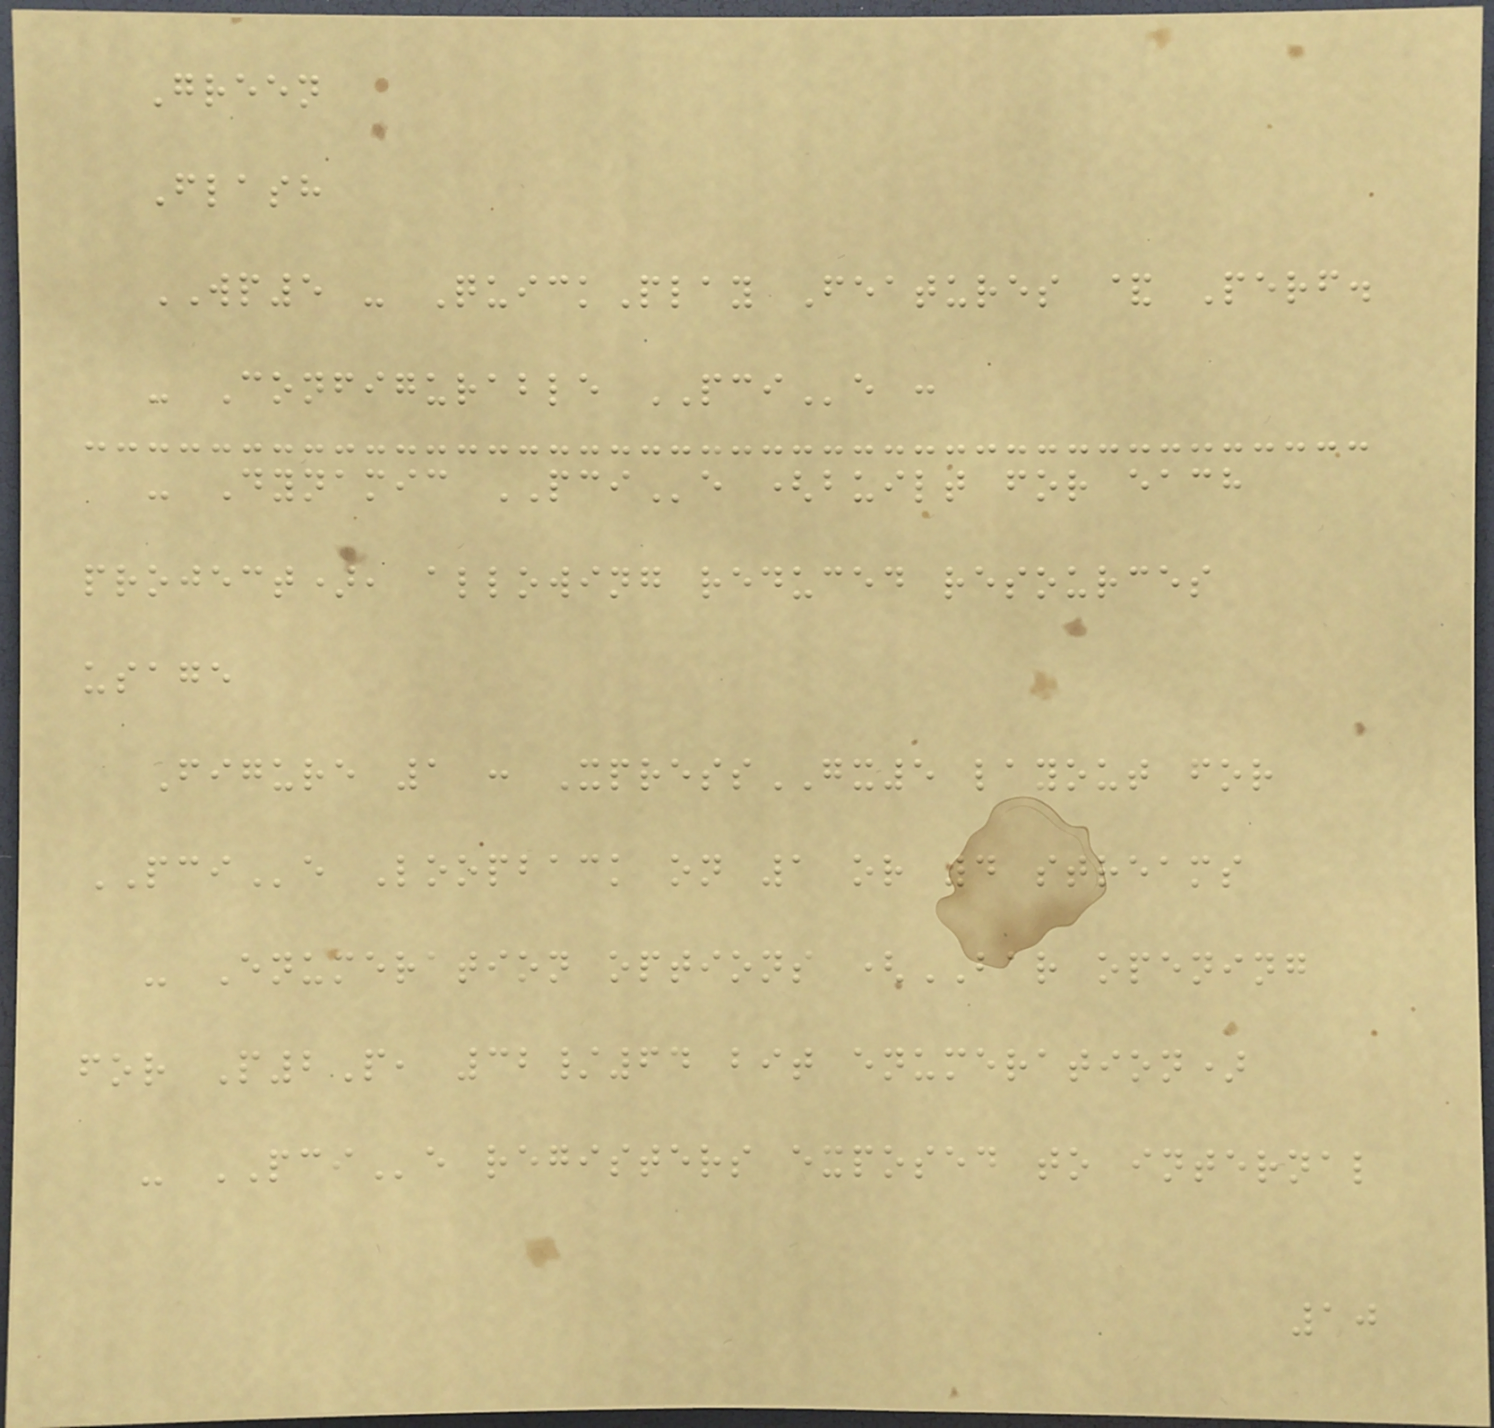Green
Flash
WP5 - QuickPlay Features & Perf.
- Configurable PCIe :
- Dynamic PCIe (built for each
project), allowing reduced resources
usage
Figure 1 : XpressGX5 layout for
PCIe Loopback on 1 or 4 streams
- Enumeration options (BAR opening
for P2P, 32/64 bit enumeration)
- PCIe registers exposed to internal
10
